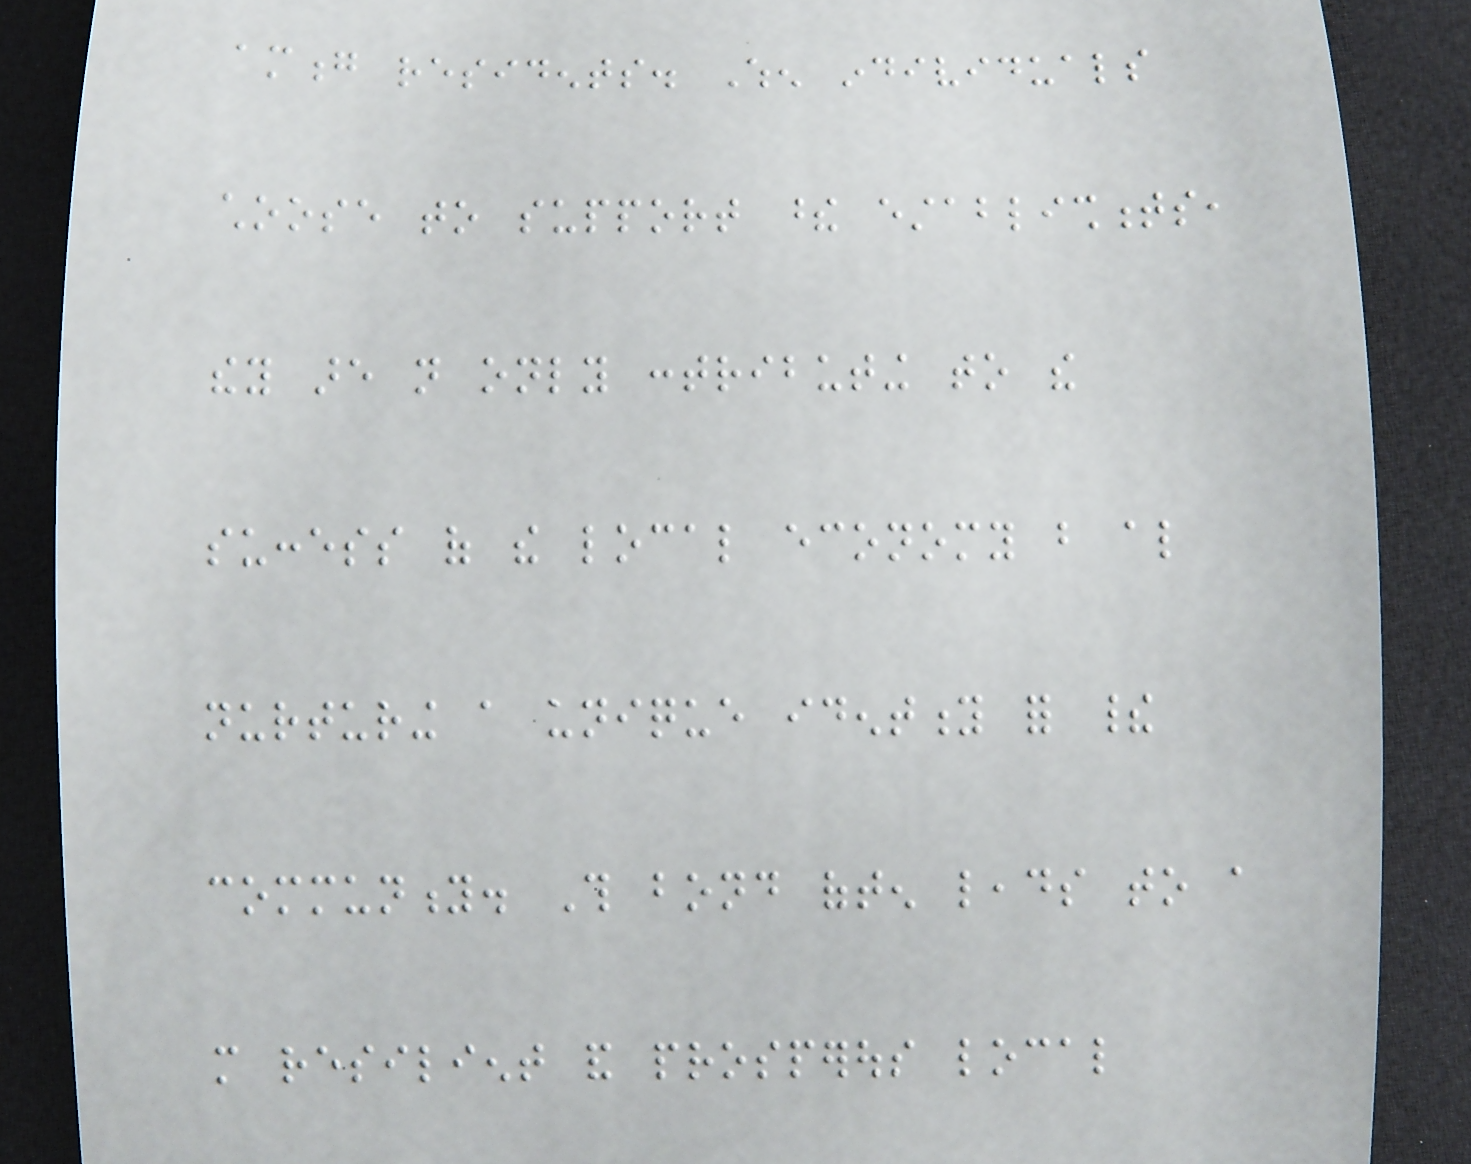among residents. When individuals
choose to support these establishments,
they are not only contributing to the
success of the local economy but also
nurturing a unique identity for their
community. This bond often leads to a
more resilient and prosperous local
